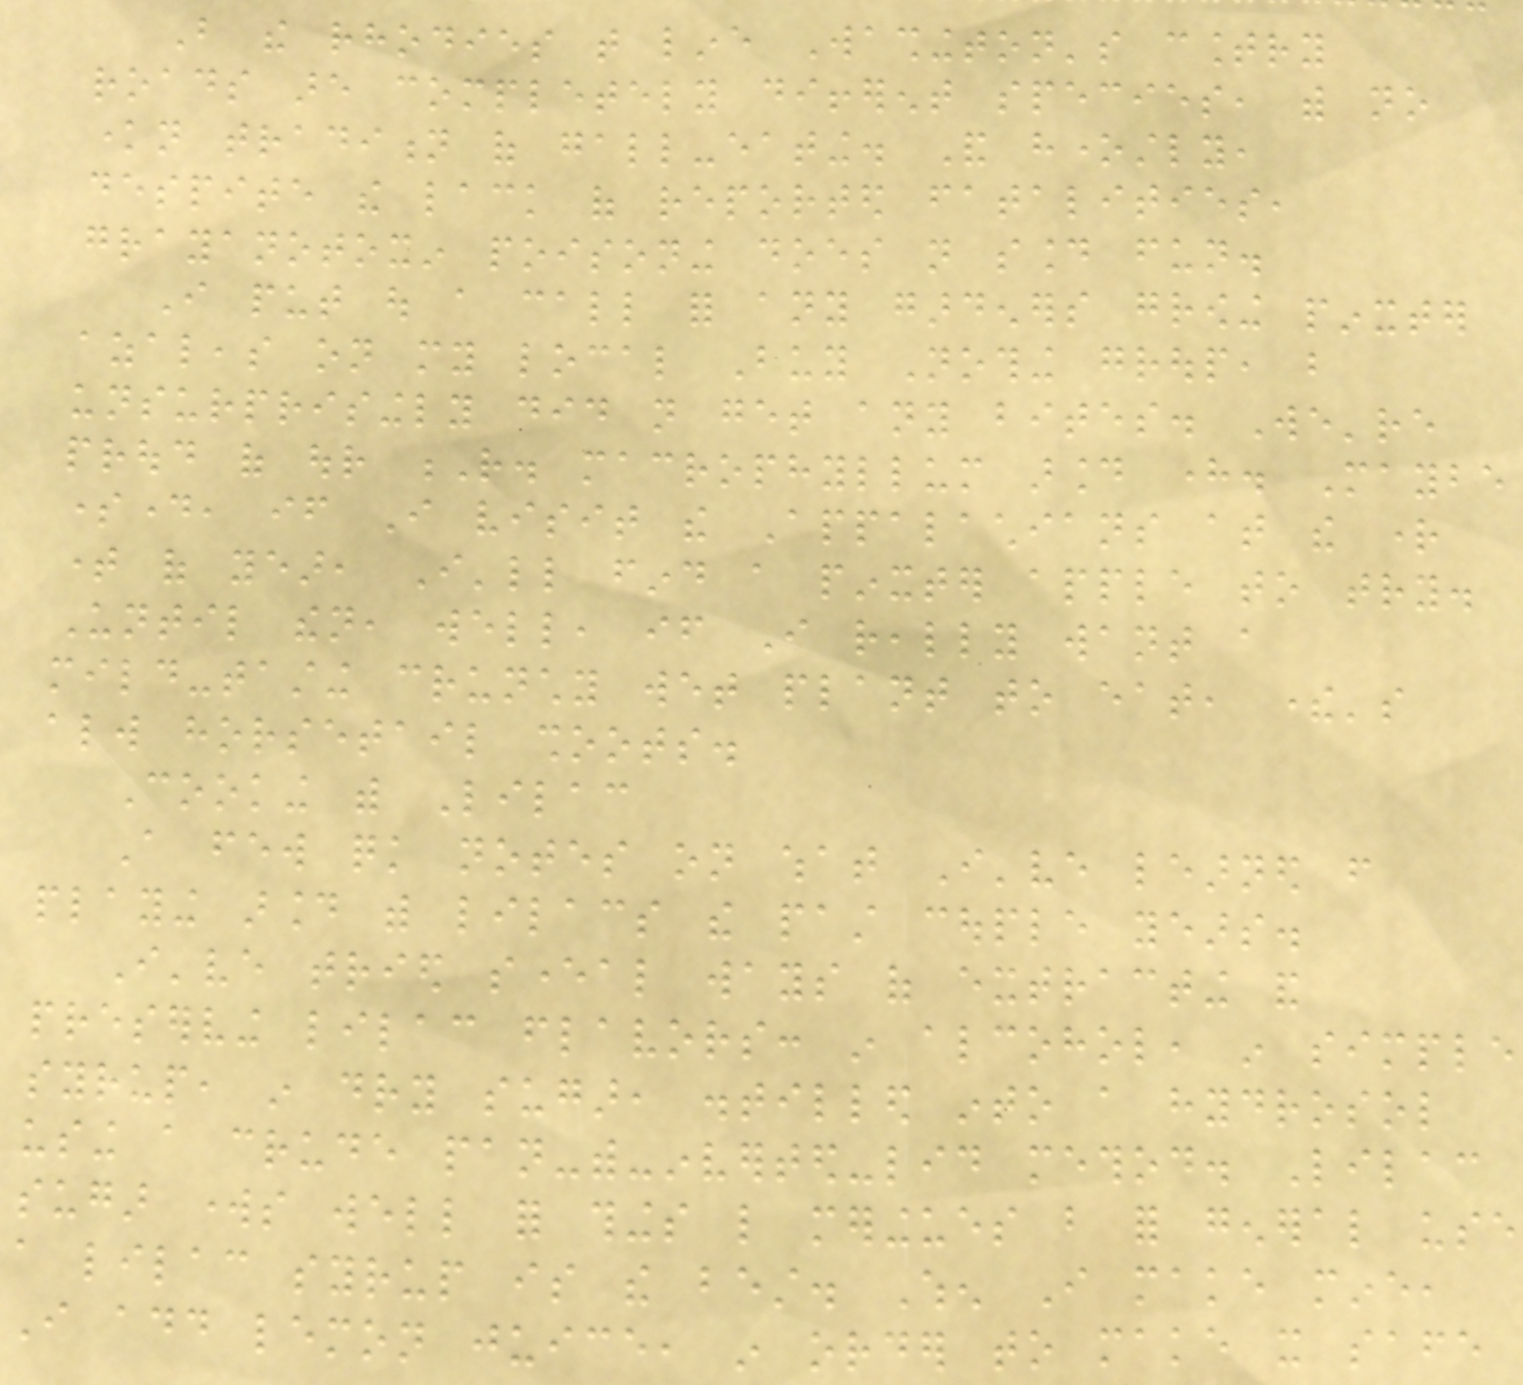But the rhodies that line Washington's country
roads are completely different species, with no
known tradition of gall-eating. And honestly,
despite the lack of reported fatalities,
grayanotoxin poisoning does not sound fun.
I put out a call for any gardeners growing pinxter
azaleas on my local Buy Nothing group, but
unsurprisingly did not get any bites. We're
proud of our R. macrophyllum around here. Maybe
someday, if I visit the Appalachians at the right
time of year, I'll find a pinxter apple to try.
Until then, well, if I really want a
mild-tasting crunchy wet plant to eat, there's
always horsetail shoots.
Cooking with Lilac
A few quick notes on what I've learned from
playing around with lilacs the past couple years.
I've tried several ways of extracting and
preserving lilac flavors: in alcohol, in simple
syrup, in dry sugar, distilled into a hydrosol
using a crude pan-with-inverted-lid method. Lilac
sugar works well for things like meringues but for general use
a lilac syrup is the best. When I make mine,
I add lemon juice, in order to make it safe
